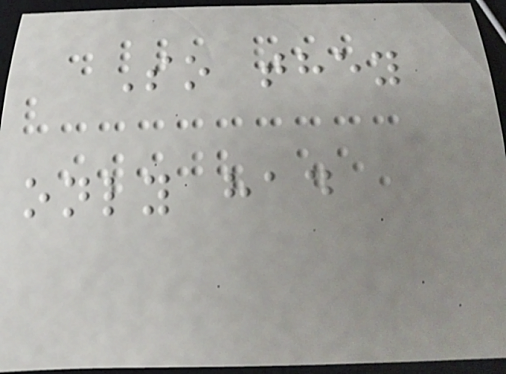So they
only had
